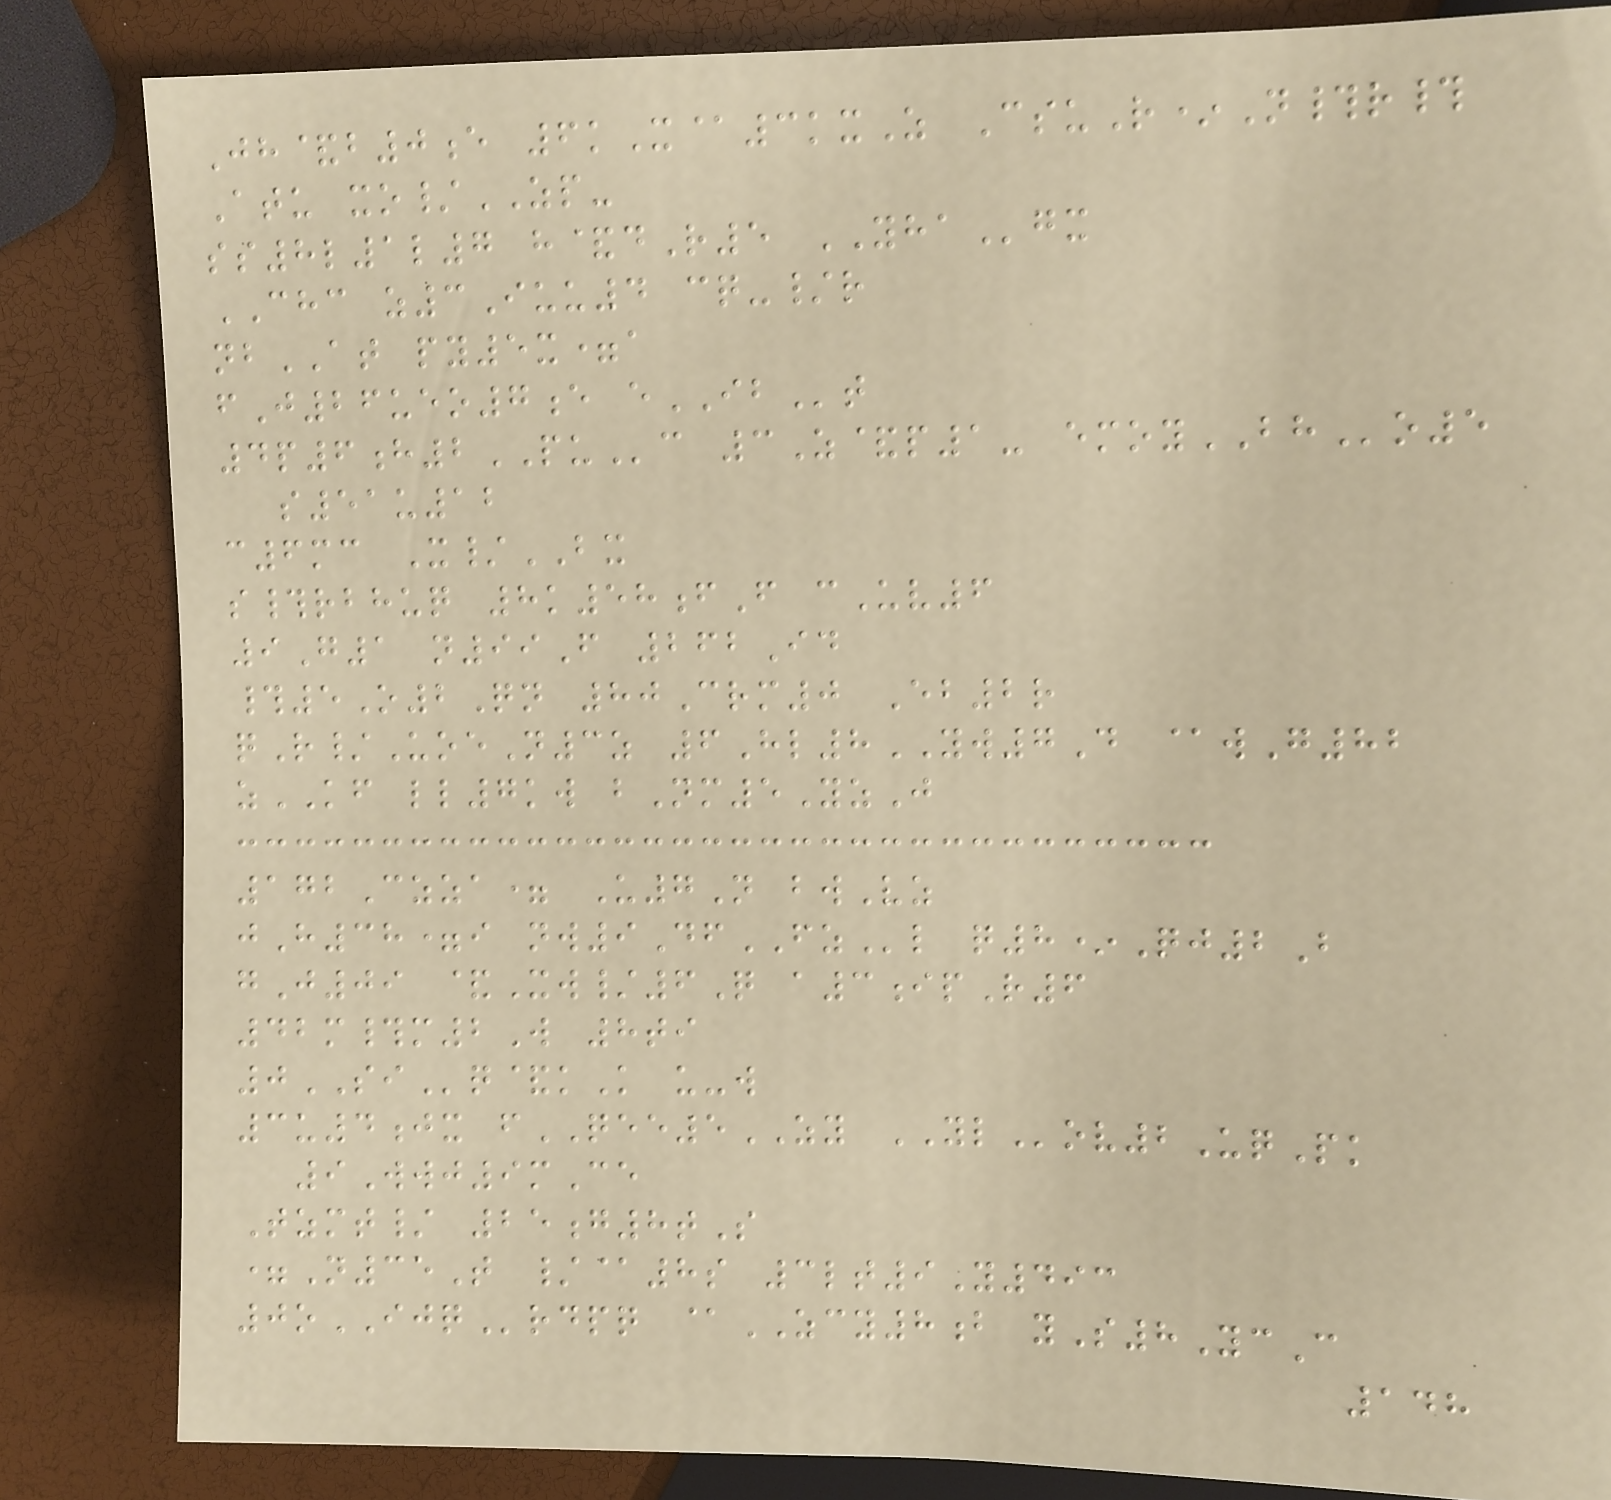Jh&b0e 6kX@3kxZ CsuR*N#r#
Atu xo/ZP-
ss8l1l7 h&dR5 YHAgx
CHC z3Iuu4 cq-/r
nbAT py5x=a
fJ26ueo7e eIBt
4p6h2PUc 3Z&p1- emoyBHo5
s51u12
c6mc X/BX
s#rbhuq 8k58fF cUv6
9G1 n99F 262Id
#5O2Qn 80Crm0 Eb2r
qR/UoeN3z 6Hl8YW7D @wG82
zKF ll7kw bNm5YzJ
172Czza= U7N bwVz
jH38=i nw9DfFZl q8*Qj2B
gJ09 &Xw/6Q a3ipR6
42m#m2W 8ti
0SIq&kK u-w
3u4jx fQEE5ZY YLov2UqPk
9Wwj9mCe
Tzmt/ 25g8tS
=N35T /@8s 3lt9Y493
0oIJQrdpq @ZCY8b yS8YcC
148
